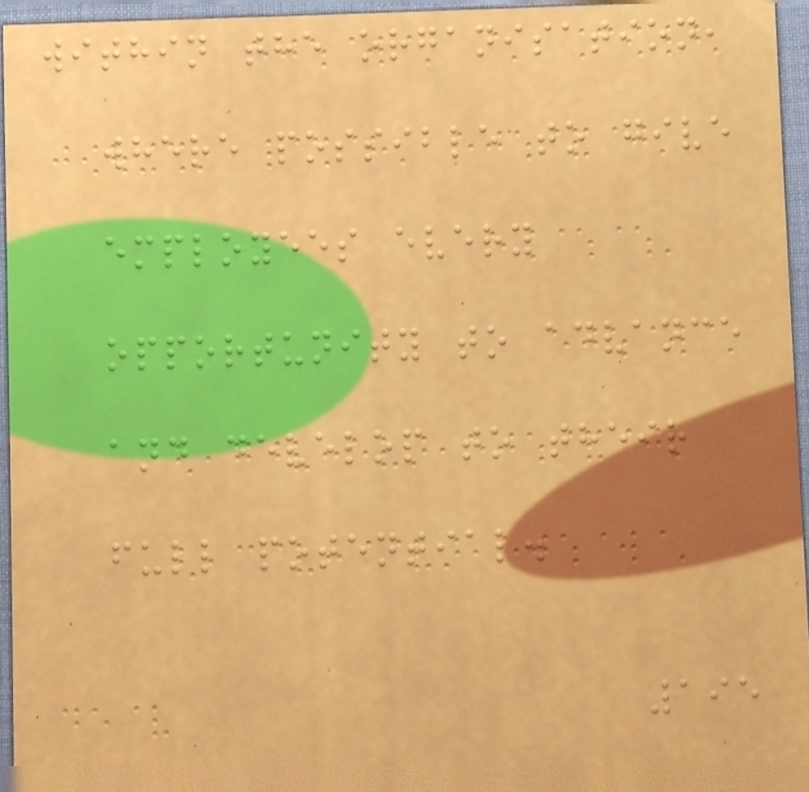within the organisation,
where possible to give
employees every
opportunity to advance
and develop to their
full potential.
195
